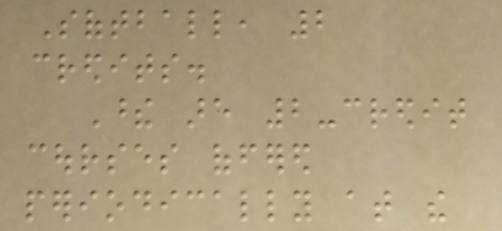Softball, 2
credits.
These are 2-credit
courses offered
periodically at the
